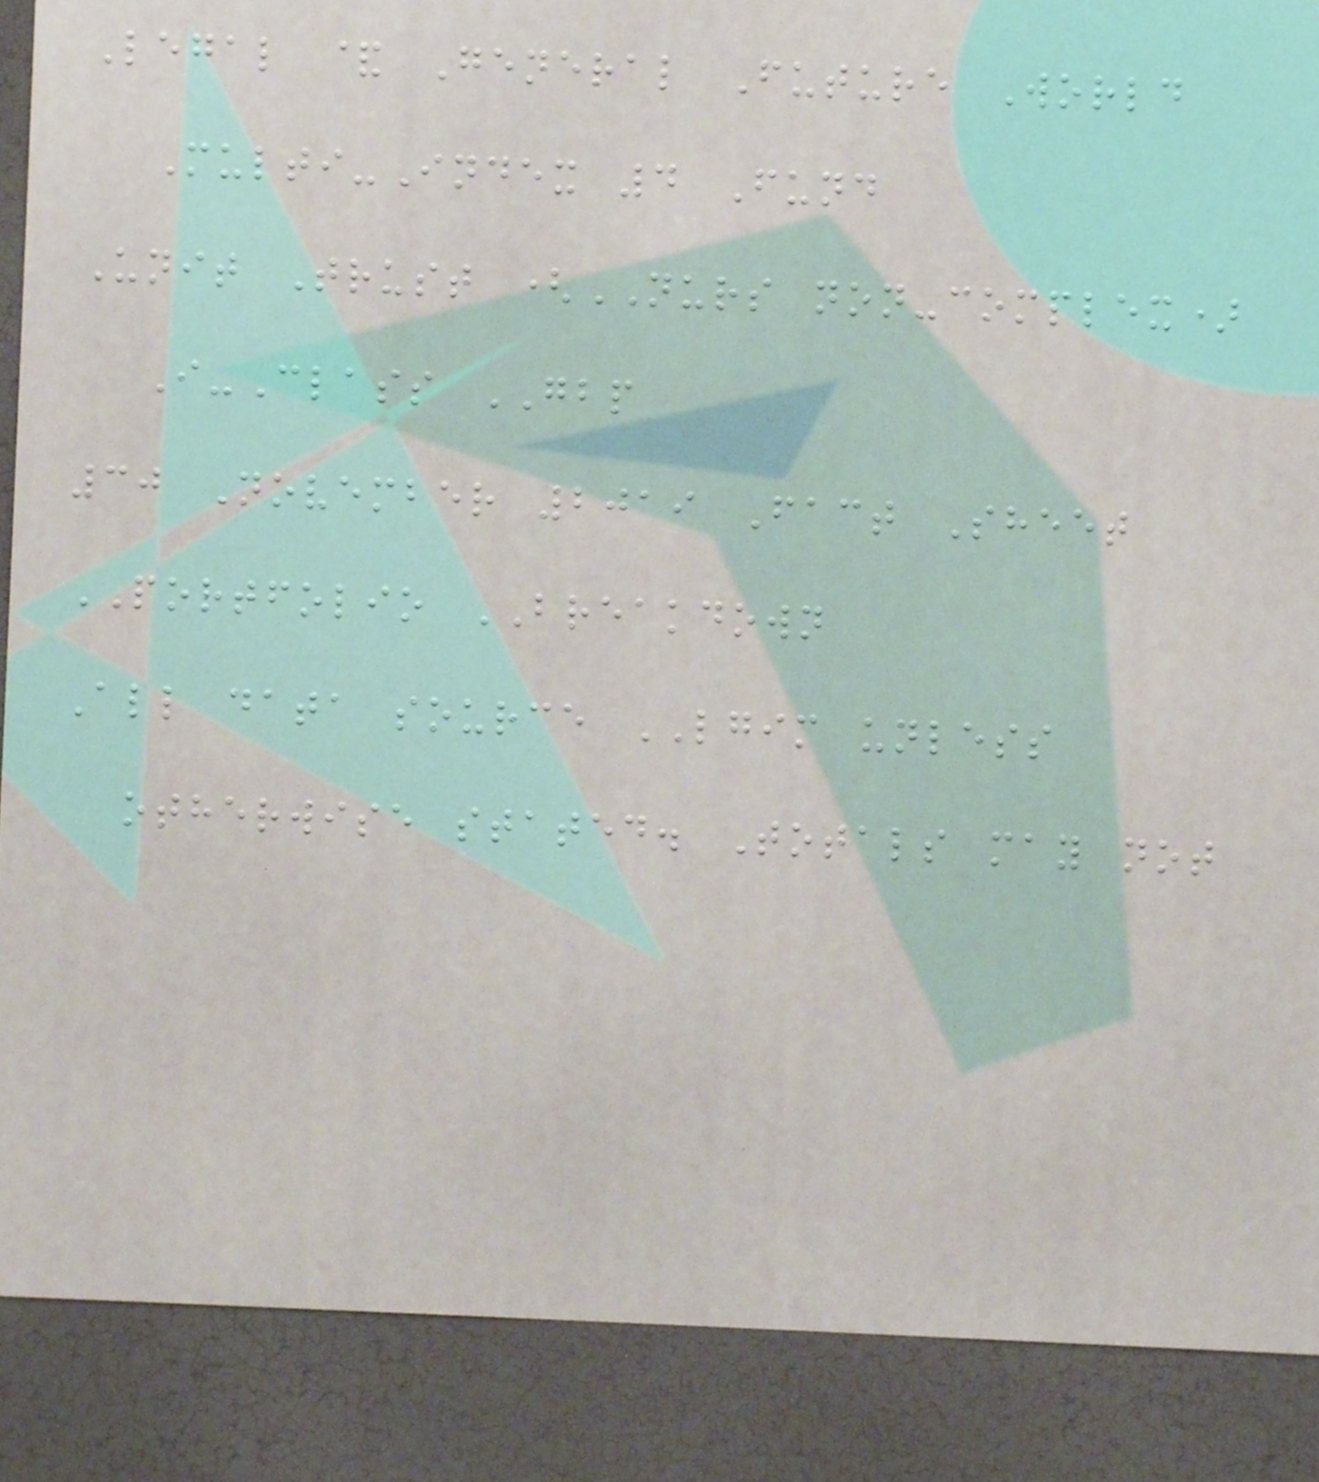Legal & General Future World
Multi-Index 4 Fund
Unit Trust (NURS non-complex)
I-Class GBP
30 November 2019 Fact Sheet
PORTFOLIO BREAKDOWN
All data source LGIM unless
otherwise stated. Totals may not
